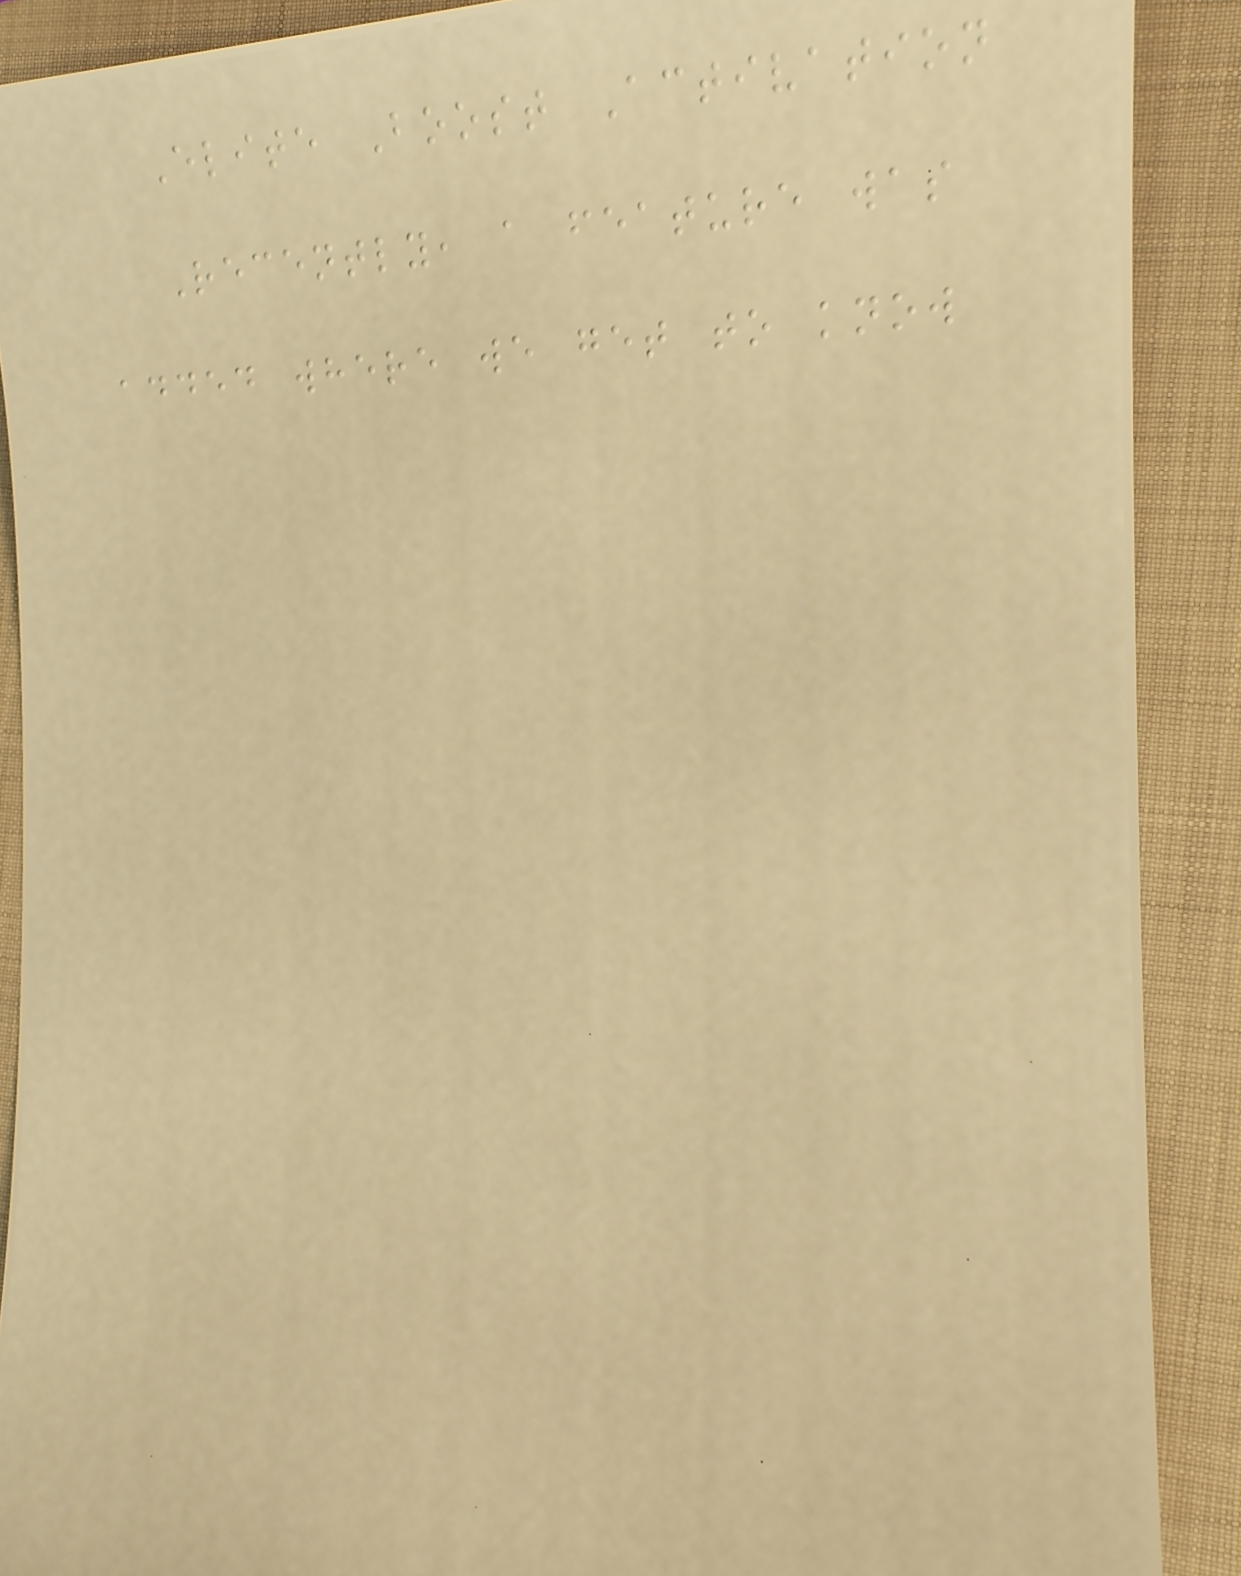Elite Boost Activation
Recently, a feature was
added where we get to know
